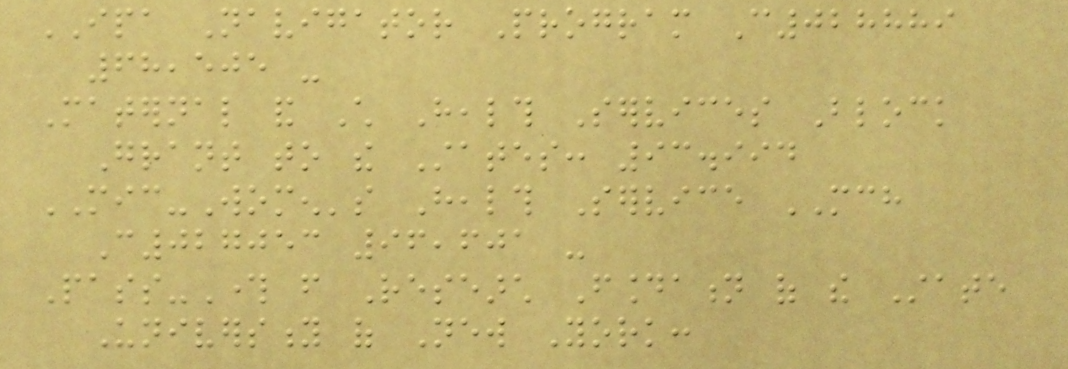IPA Navigator Program C028889
68,505 -
Maternal and Child Health Services Block
Grant to the States: 93.994
MIC-Women's Health Service MCH
C027053 96,601 -
Pass-Through from Research Foundation of the State
University of New York:
